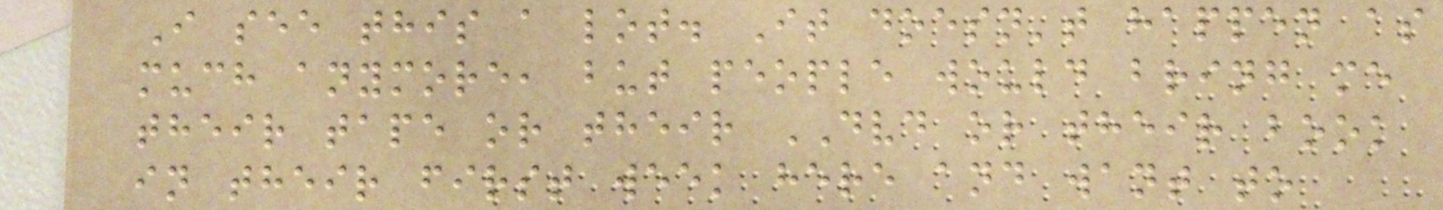I see this a lot. It doesn't happen as
much anymore, but people would bring me
their tape or their DVD or their book
in their first week here and want to
